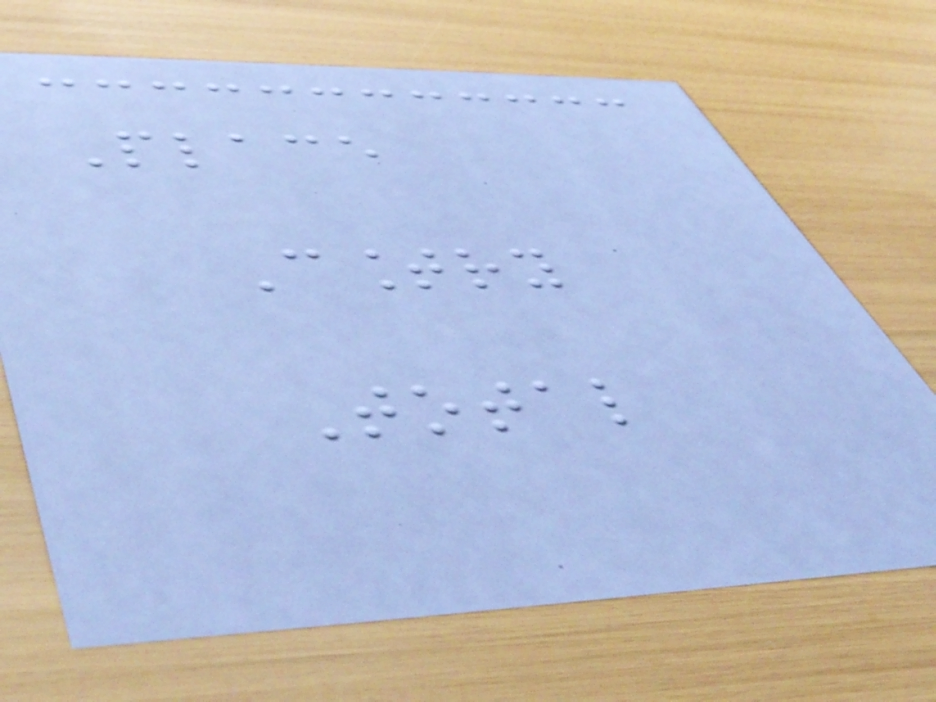Place
Country
Total
